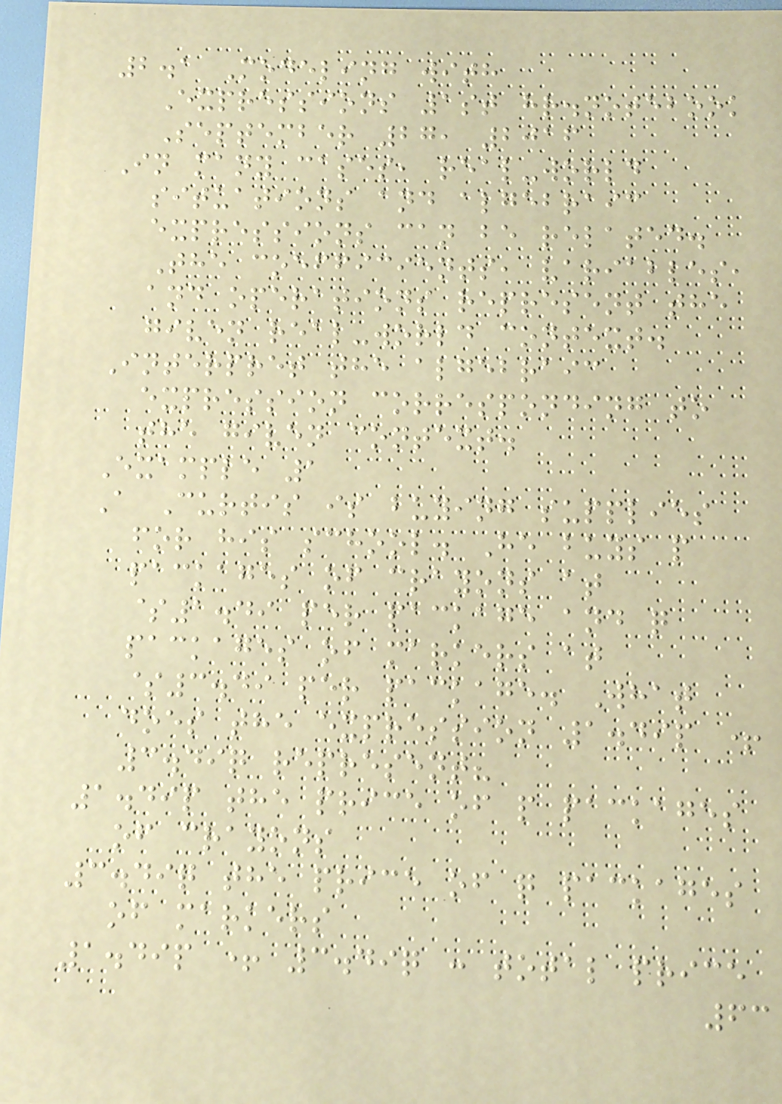2.1 Modeling with
Expressions 1st hr.notebook
September 27, 2016
In many cases, real-world
situations and algebraic
expressions can be related.
The coefficients, variables,
and operations represent the
given real-world context.
Interpret the algebraic
expression corresponding to
the given context.
Example 1
A Curtis is buying supplies
for his school. He buys p
packages of crayons at
$1.49 per package and q
packages of markers at
$3.49 per package. What
does the expression 1.49p +
3.49q represent?
1.49p the price of p packages
of crayons
3.49q the price of q packages
of markers
1.49p + 3.49q : total price
63
